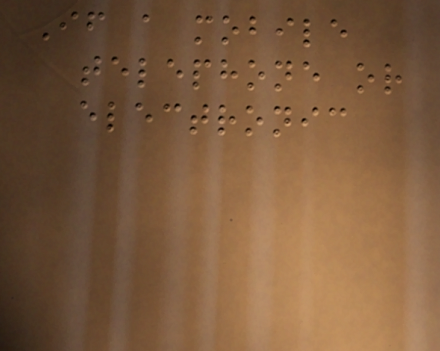If a mobile
telephone or
electronic
